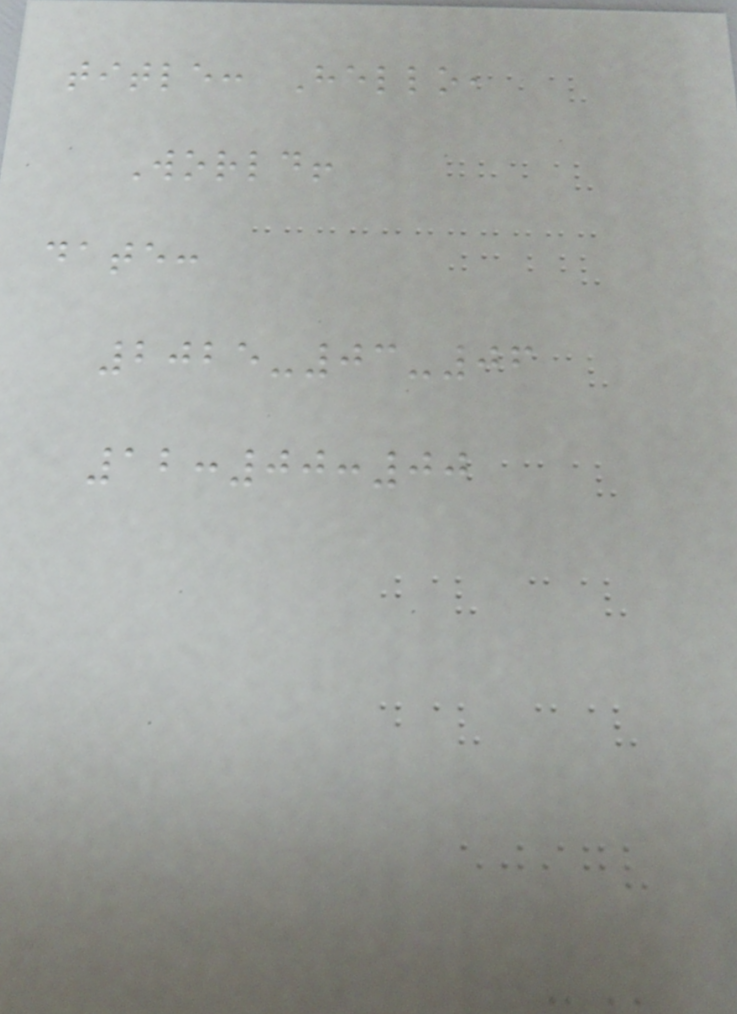title: Hello,
World!
date:
2025-03-06
12:00:00
